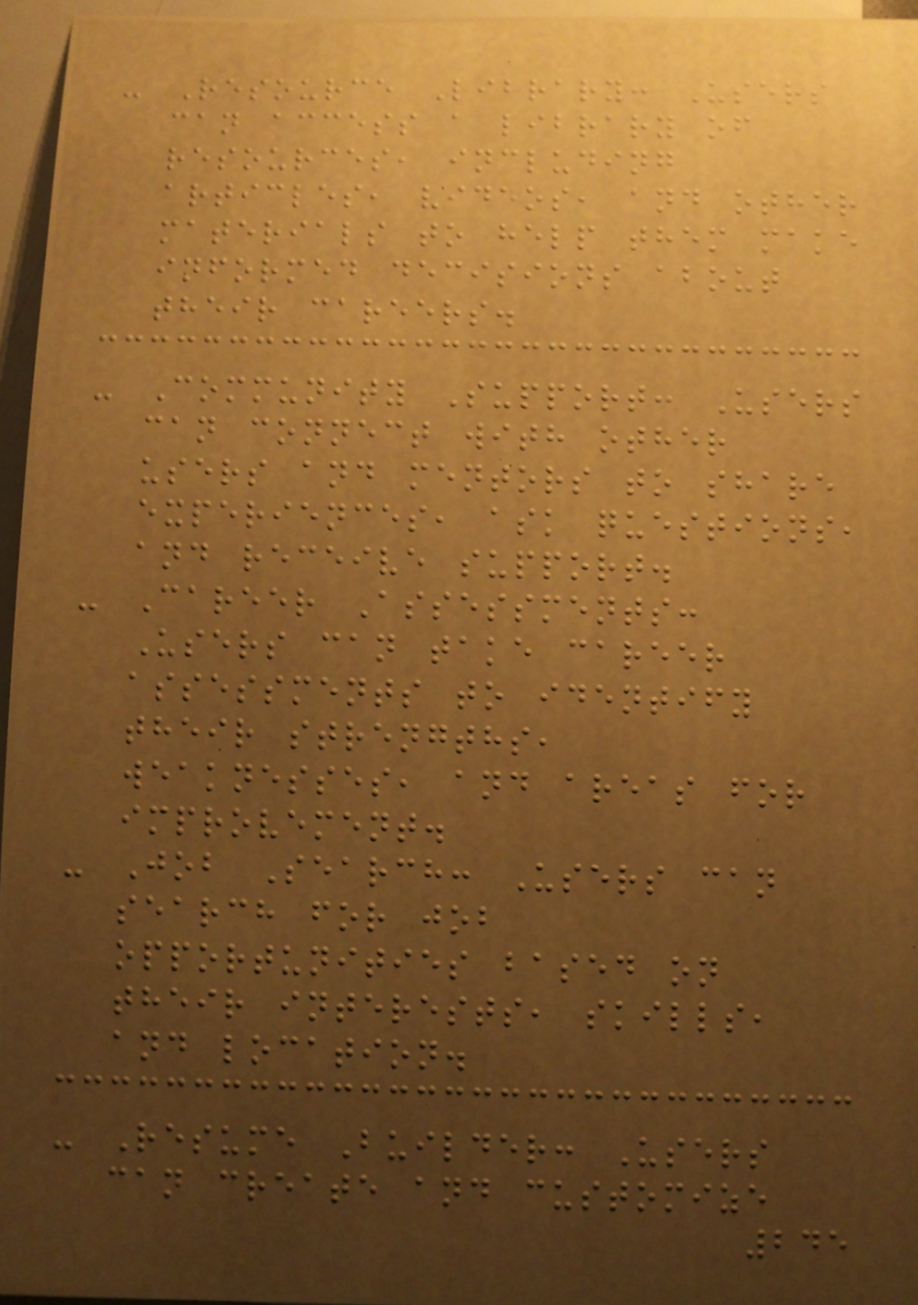- Resource Library: Users
can access a library of
resources, including
articles, videos, and other
materials to help them make
informed decisions about
their careers.
- Community Support: Users
can connect with other
users and mentors to share
experiences, ask questions,
and receive support.
- Career Assessments:
Users can take career
assessments to identify
their strengths,
weaknesses, and areas for
improvement.
- Job Search: Users can
search for job
opportunities based on
their interests, skills,
and location.
- Resume Builder: Users
can create and customize
245
